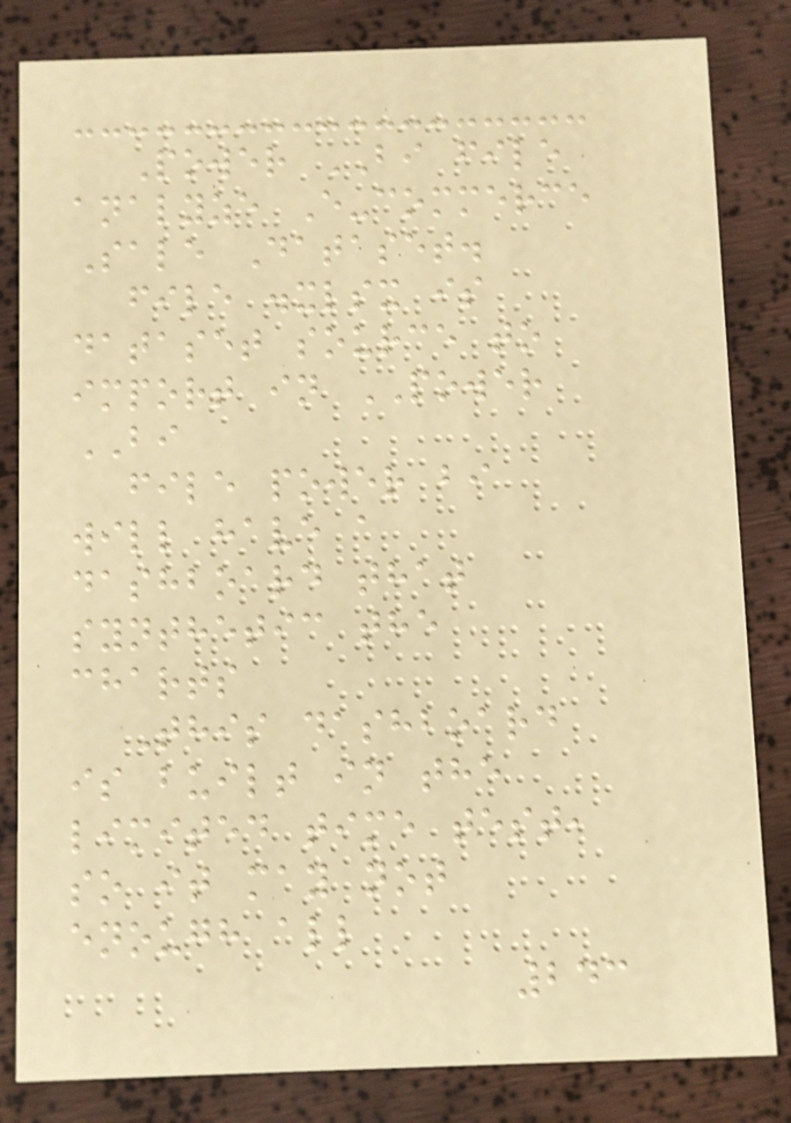Power BI file
analyze E-commerce
Sale Dataset.
file .xlsx is
dataset source to
import in POWER
BI
file power bi
will have a
dashboard that
synthetic the
charts
This dashboard
is built in the
limited time test,
so it may not
enough all
243
